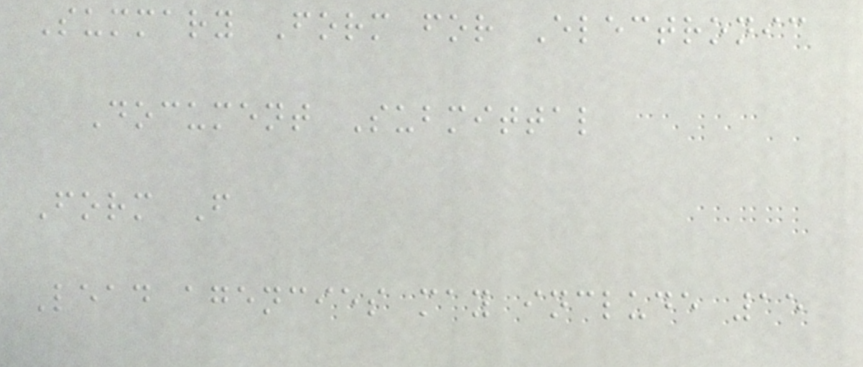Summary Form for Electronic
Document Submittal
Form F
Lead agencies may include 15
